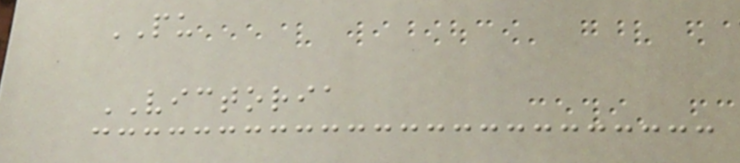PU
VICTORIA
